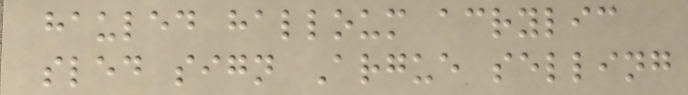hauled halloum acrylic
sled sign Argue selling
